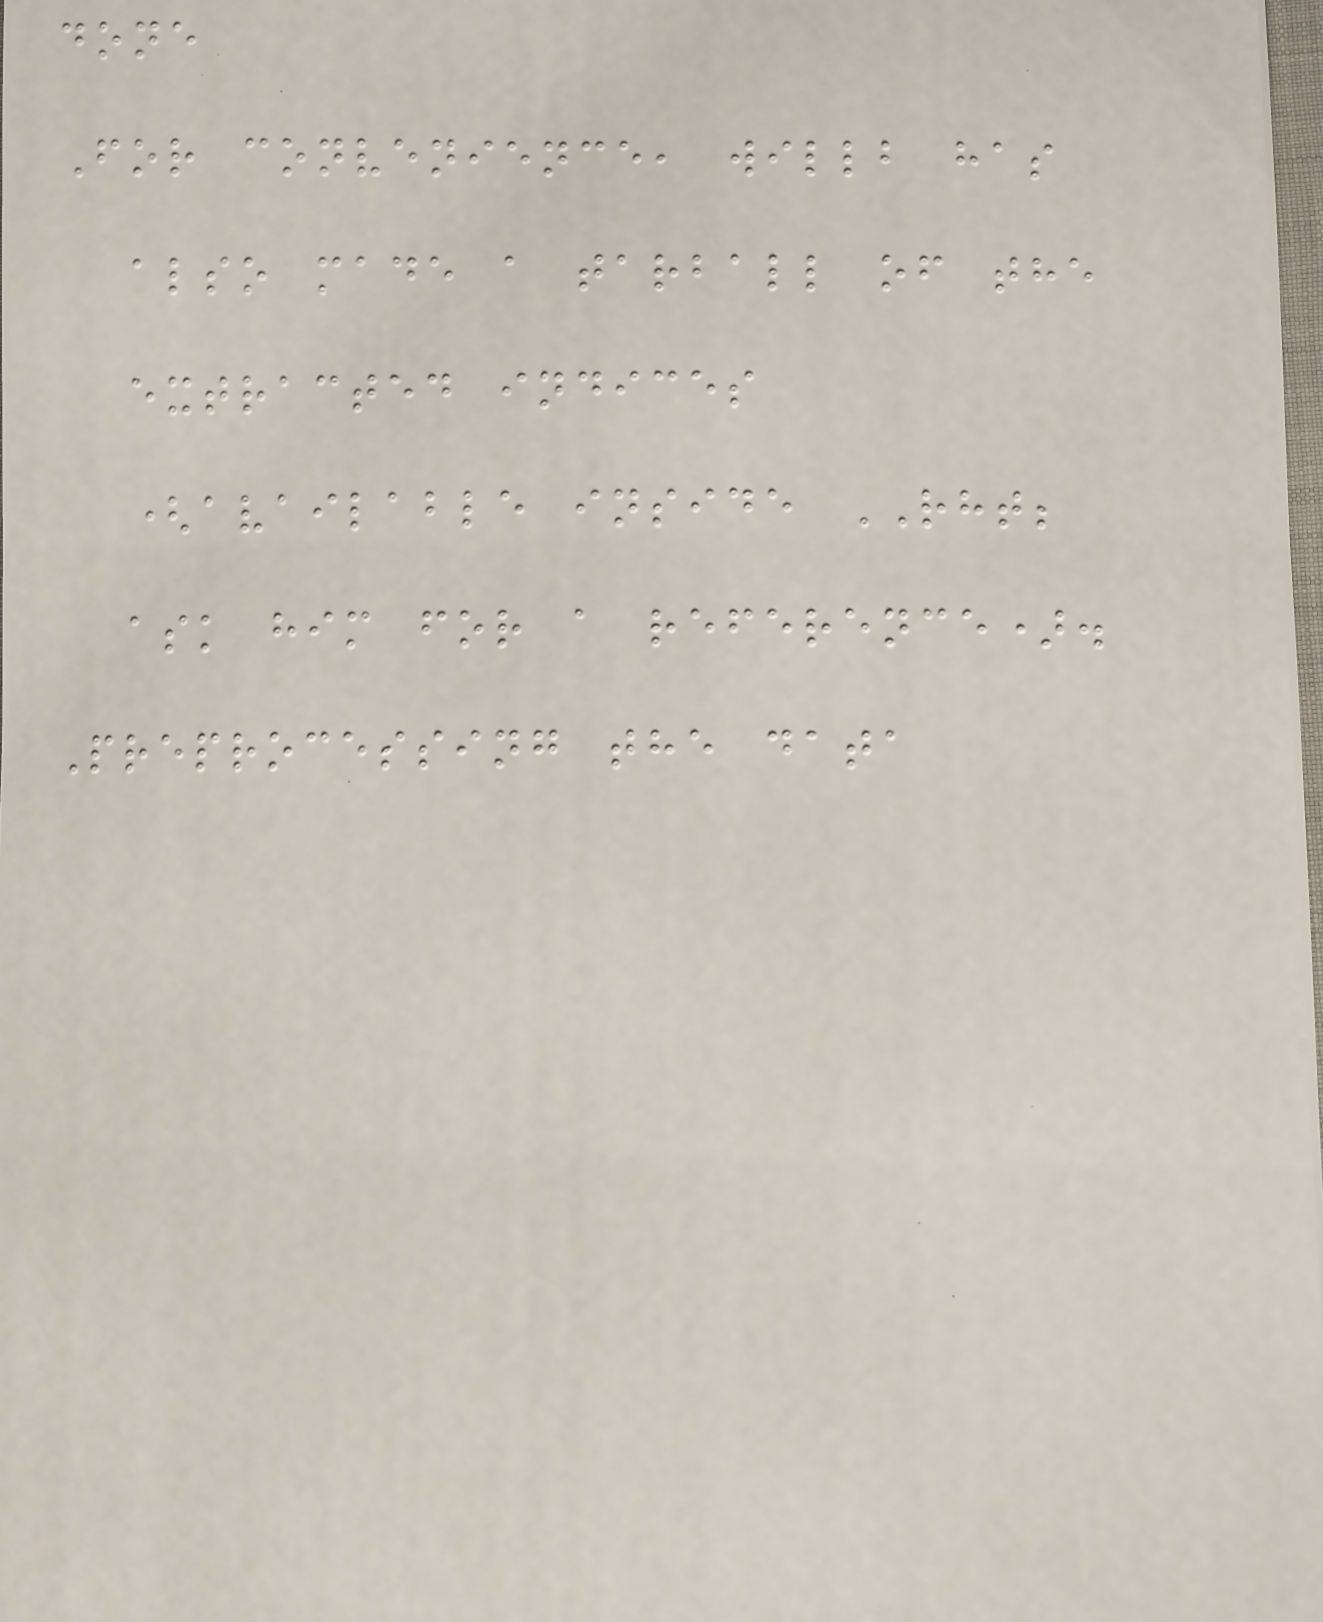done
For convenience, willb has
also made a tarball of the
extracted indices
(available inside RHT;
ask him for a reference).
Preprocessing the data
